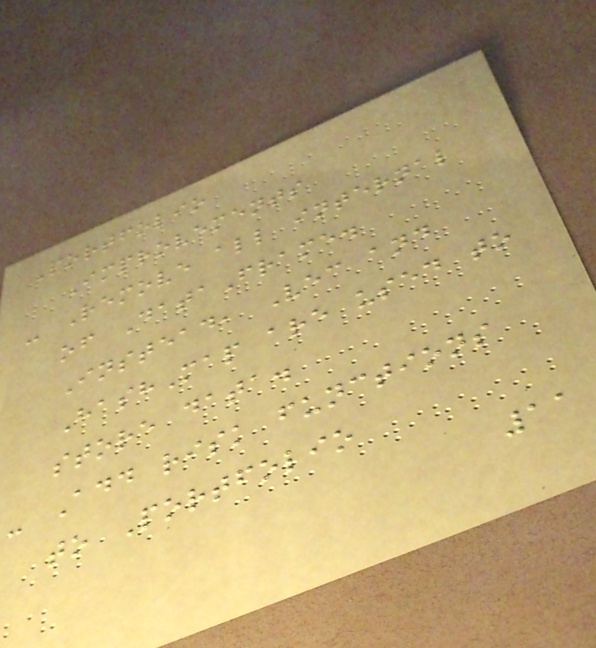Portfolio
Improvements
- Remove all internal
of DataFrame.
Instead, Vec and
HashMap are used to
store data.
- Add risk functions
to Portfolio
11
